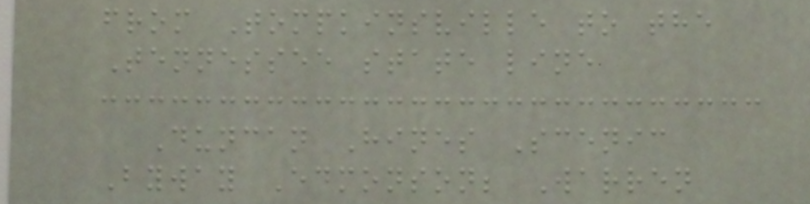from Tompkinsville to the
Tennessee state line
Duncan Hines Scenic
Byway Edmonson; Warren
